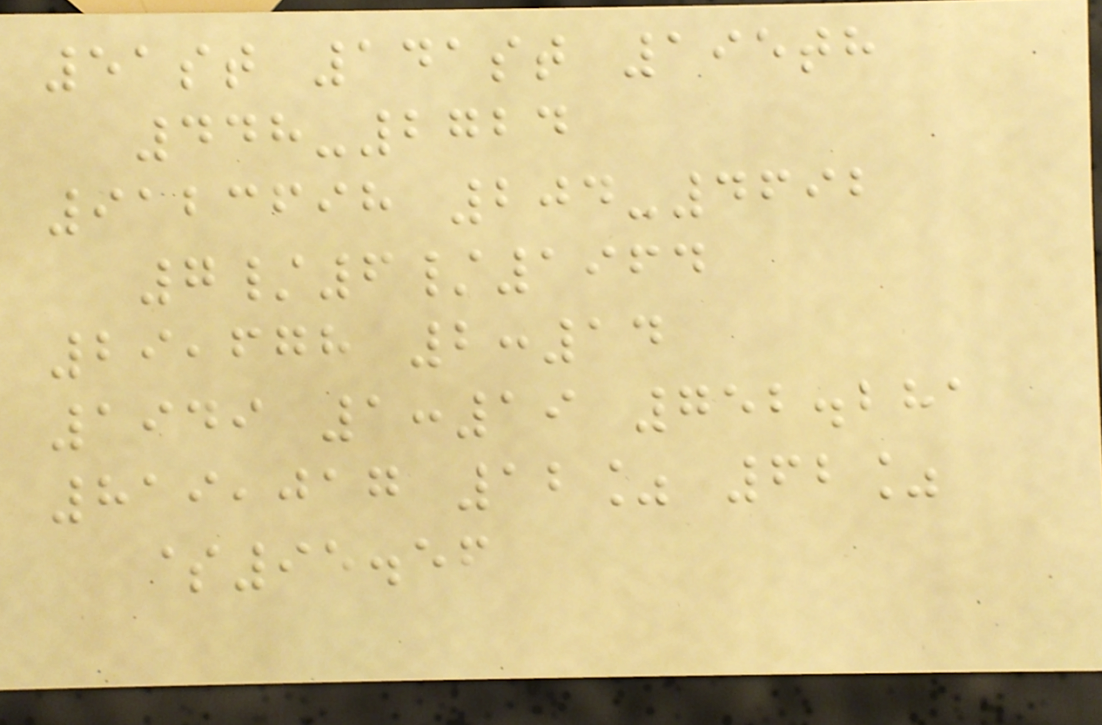51st 141st 195th
448-2724
9123698 204-4692
7/6/1964
29,678 2:14
1949 1:19 752.281
819,017 12% 62%
$95.56
